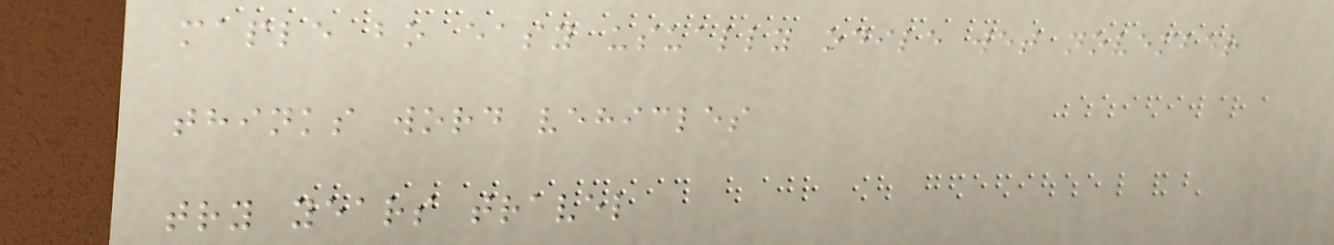maple bo easy usually odile wet november
thinks word vehicles
try years travel
